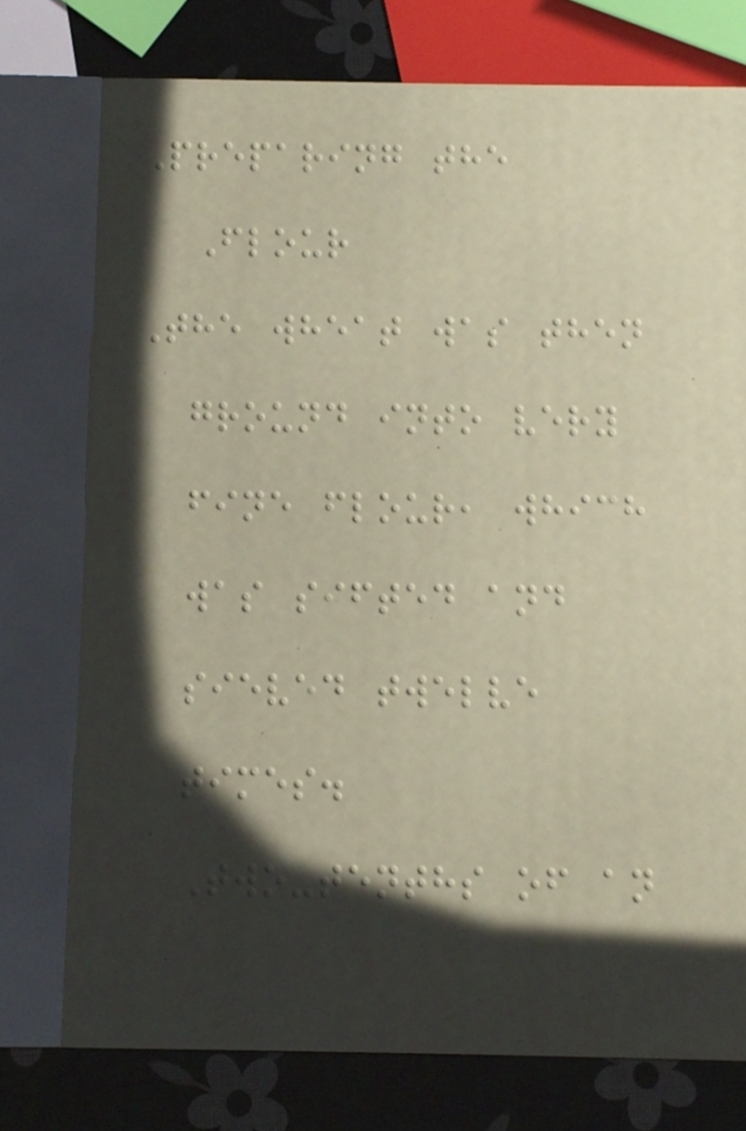Preparing the
Flour
The wheat was then
ground into very
fine flour, which
was sifted and
sieved twelve
times.
Two-tenths of an
